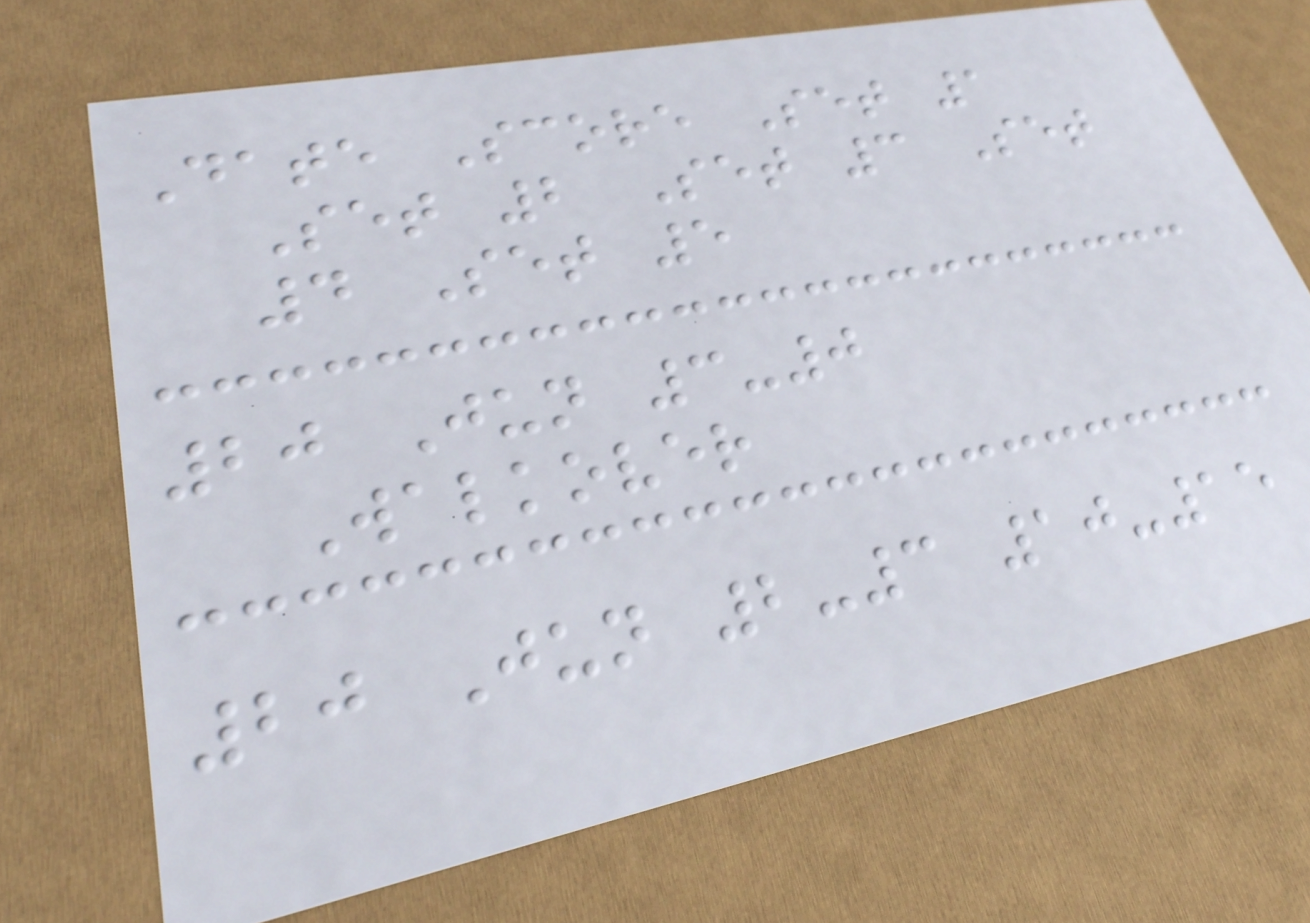Date Score Set 1
Set 2 Set 3 Set
4 Set 5
20 Jun 3-0
Walkover
20 Jun 2-3 10-15
